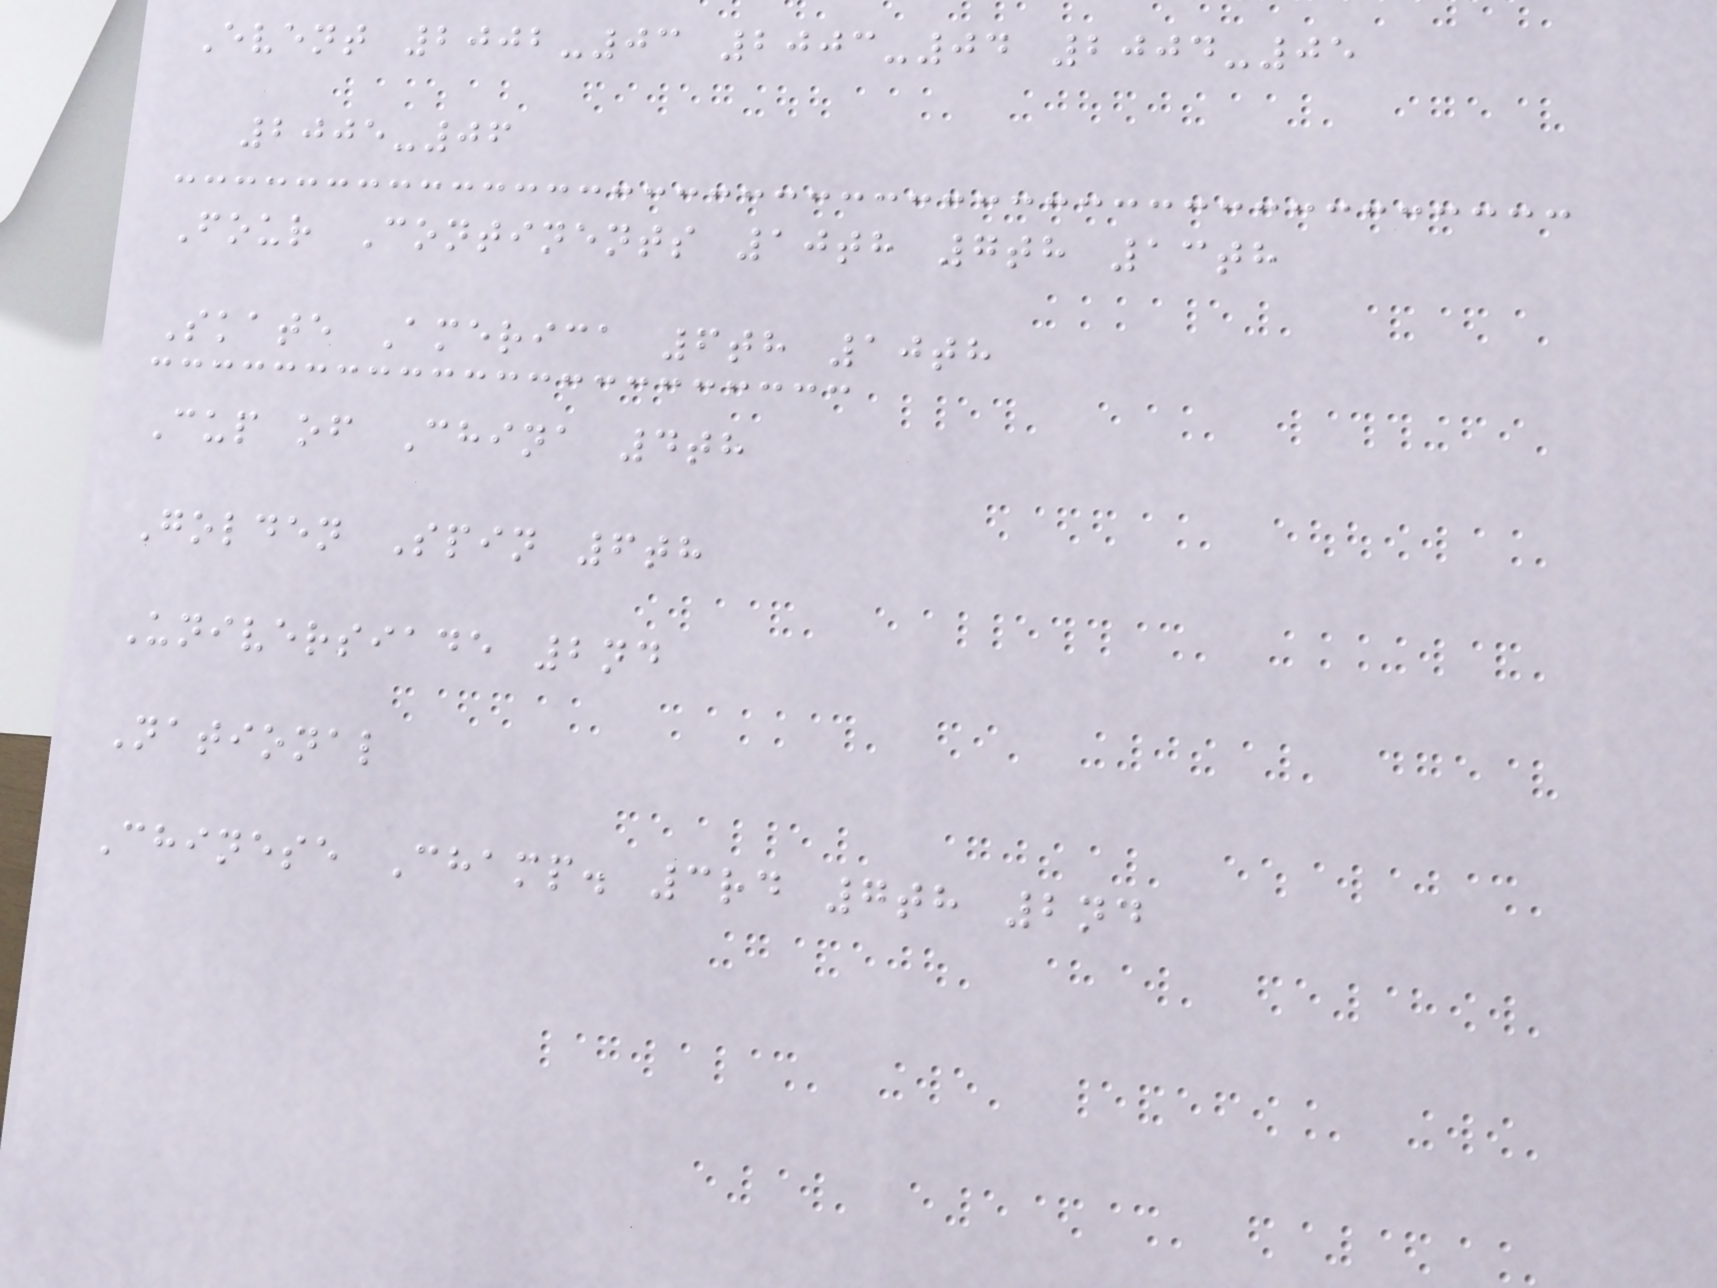Event 2002-03 2003-04 2004-05
2005-06
Four Continents 10th 7th 13th
Skate America 6th 10th
Cup of China 4th
Golden Spin 6th
Universiade 2nd
National
Chinese Champ. 3rd 7th 2nd
